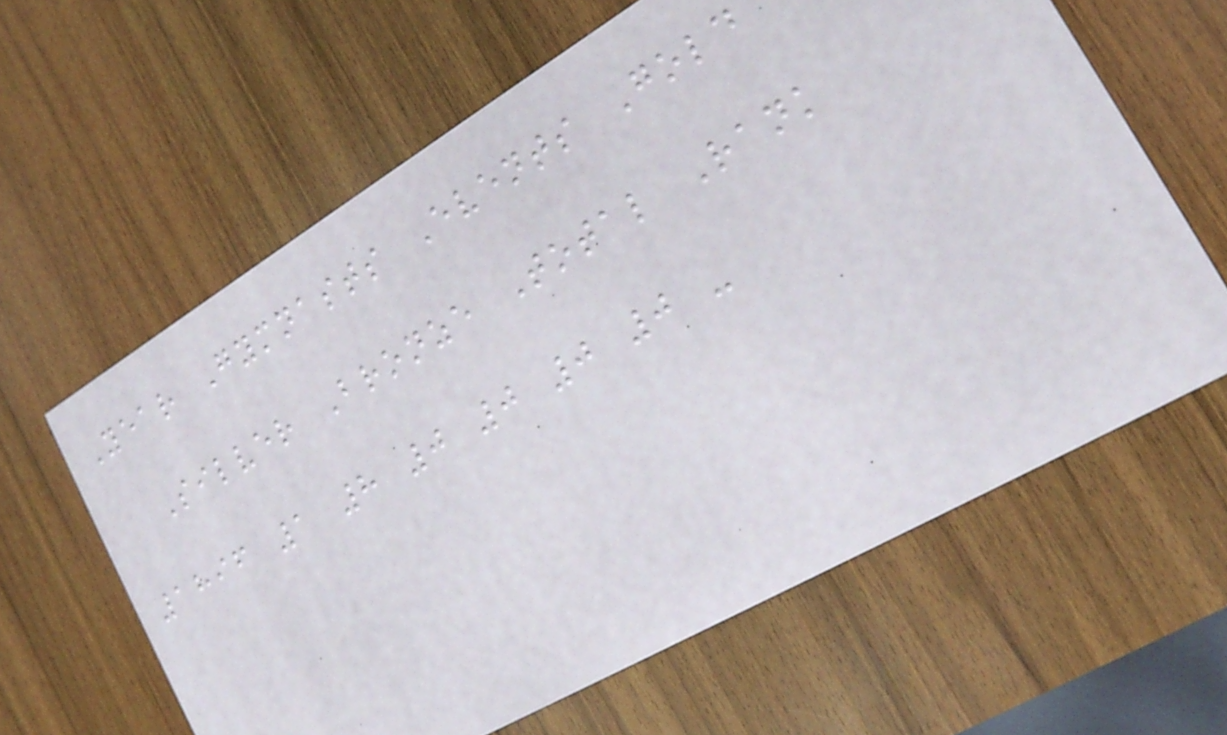Year Gymnasts Events Gold
Silver Bronze Total Rank
1896 1 8 0 0 0 0 -
